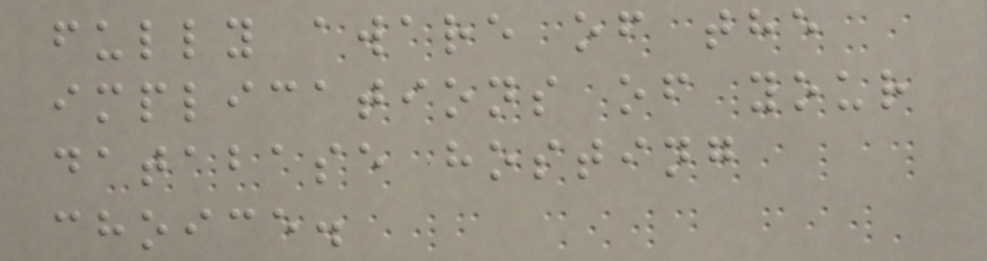fully aware of the
implications of your
database hosting
choice.
